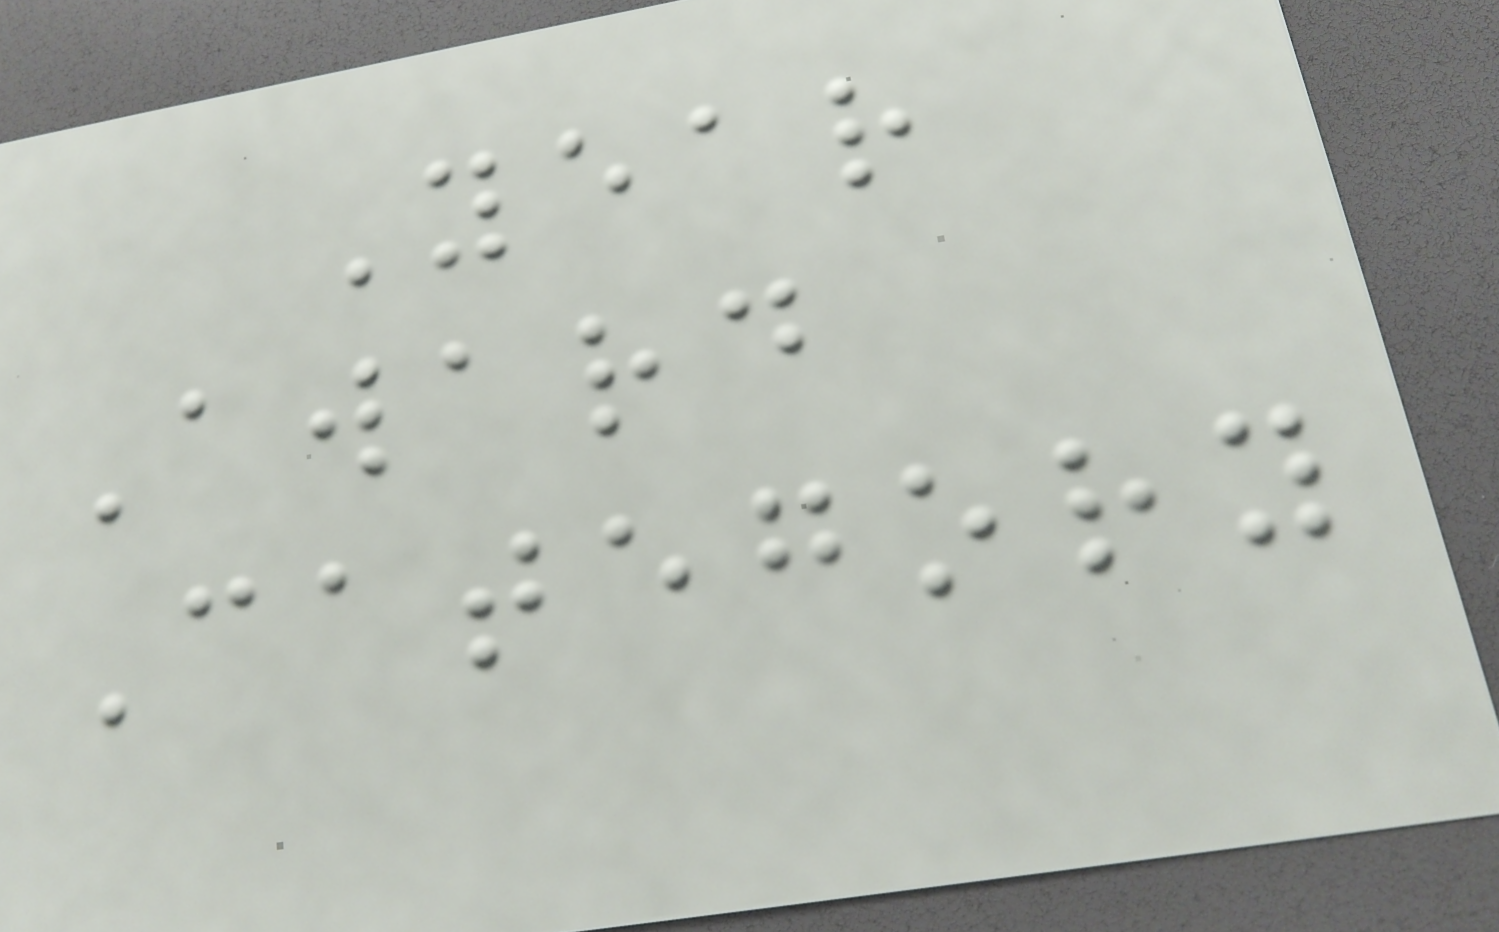Year
Award
Category
